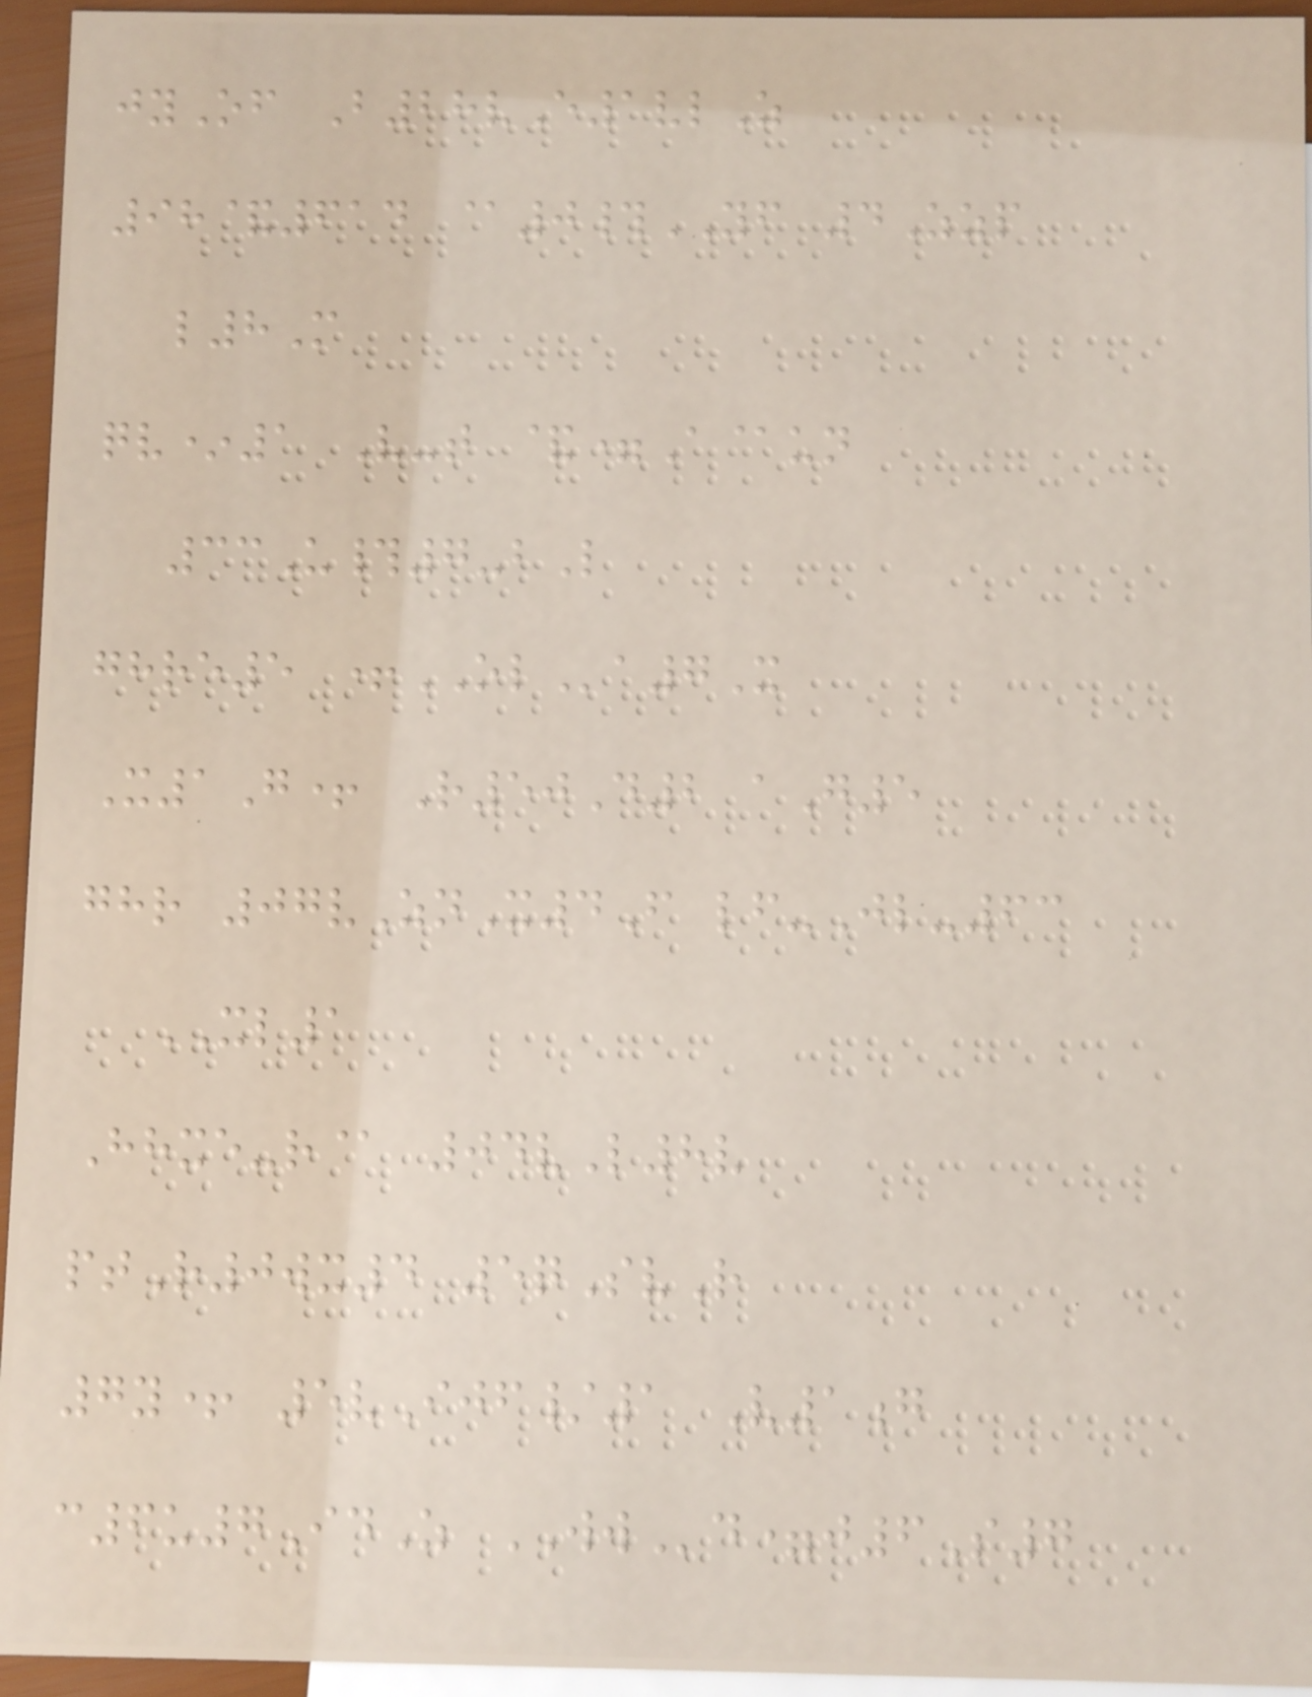jyOf B28vE1vlZ
98&614 @0#YF 4Zzp
l8M
qv*1 V-t &=A@un
33U#7-bL
ghre5 +OLa7X
X1G+ R50D2 aG5
ghr 07vZnX4F lf-Jl-63
XL1
Hhxe-r@ 04vL8v
ptR0wx4 5qSvR
7y+ 5vIjf/1 V1g
c6u7IdZ WWd=j6S7
